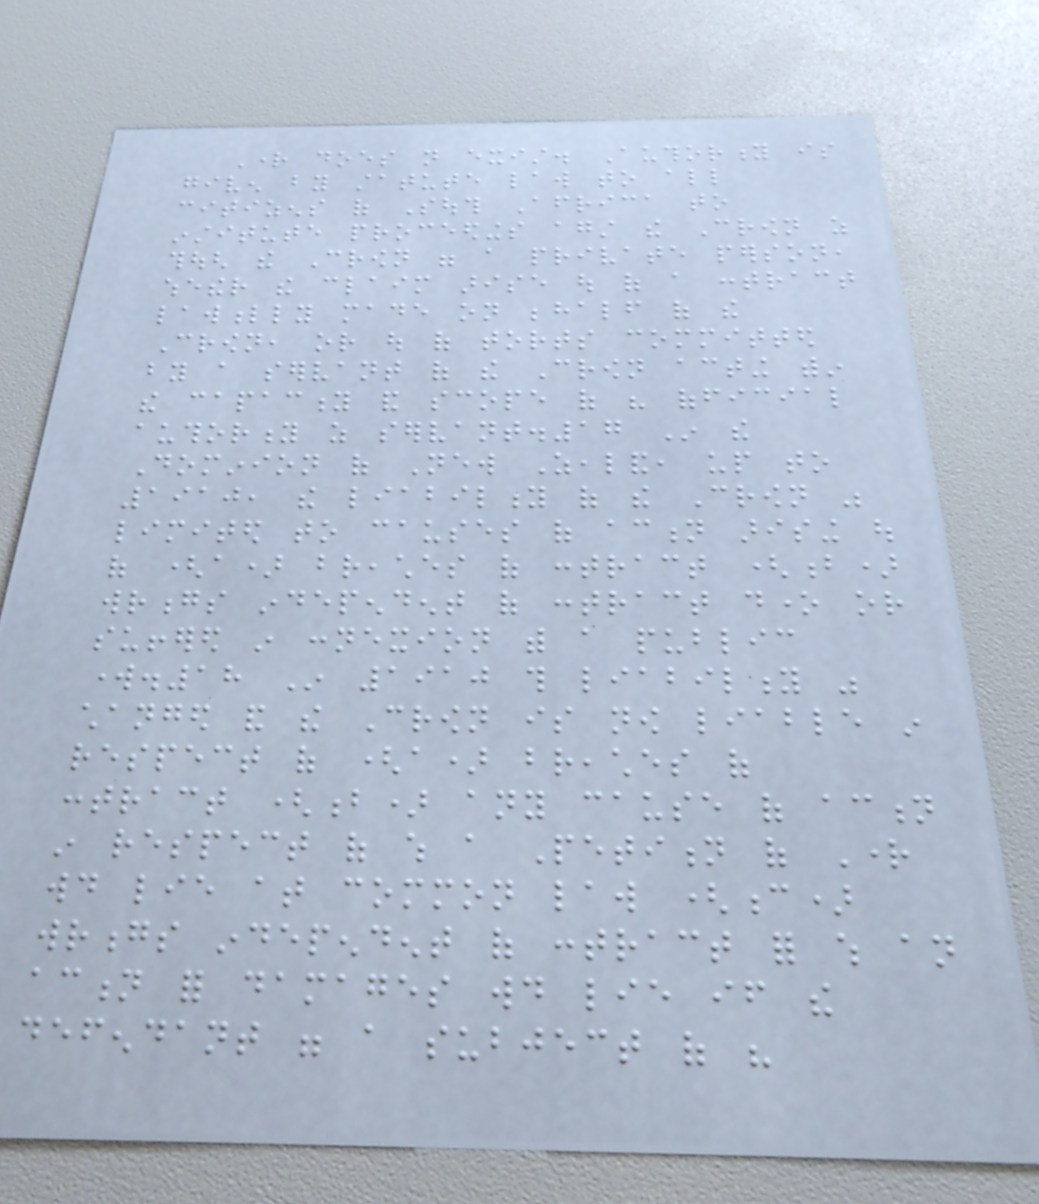Right does not exist. Authority is
given by statute law to all
citizens of South Africa to
institute proceedings against the Crown as
though the Crown were a private person,
whether the claim arise out of a contract
lawfully made on behalf of the
Crown, or out of torts committed
by a servant of the Crown acting within
the capacity and scope of his official
authority as servant.17 In the
Dominion of New Zealand, up to
1910, the liability of the Crown was
limited to causes of action arising out
of (a) breaches of contract (b)
wrongs independent of contract done or
suffered in connexion with a public
work.18 In 1910 this liability was
changed and the Crown is now liable in
respect of (a) breaches of
contract (b) any cause of action
in respect of which a Petition of Right
would lie at common law (c)
wrongs independent of contract for which an
action for damages would lie if the
defendant were a subject of his
